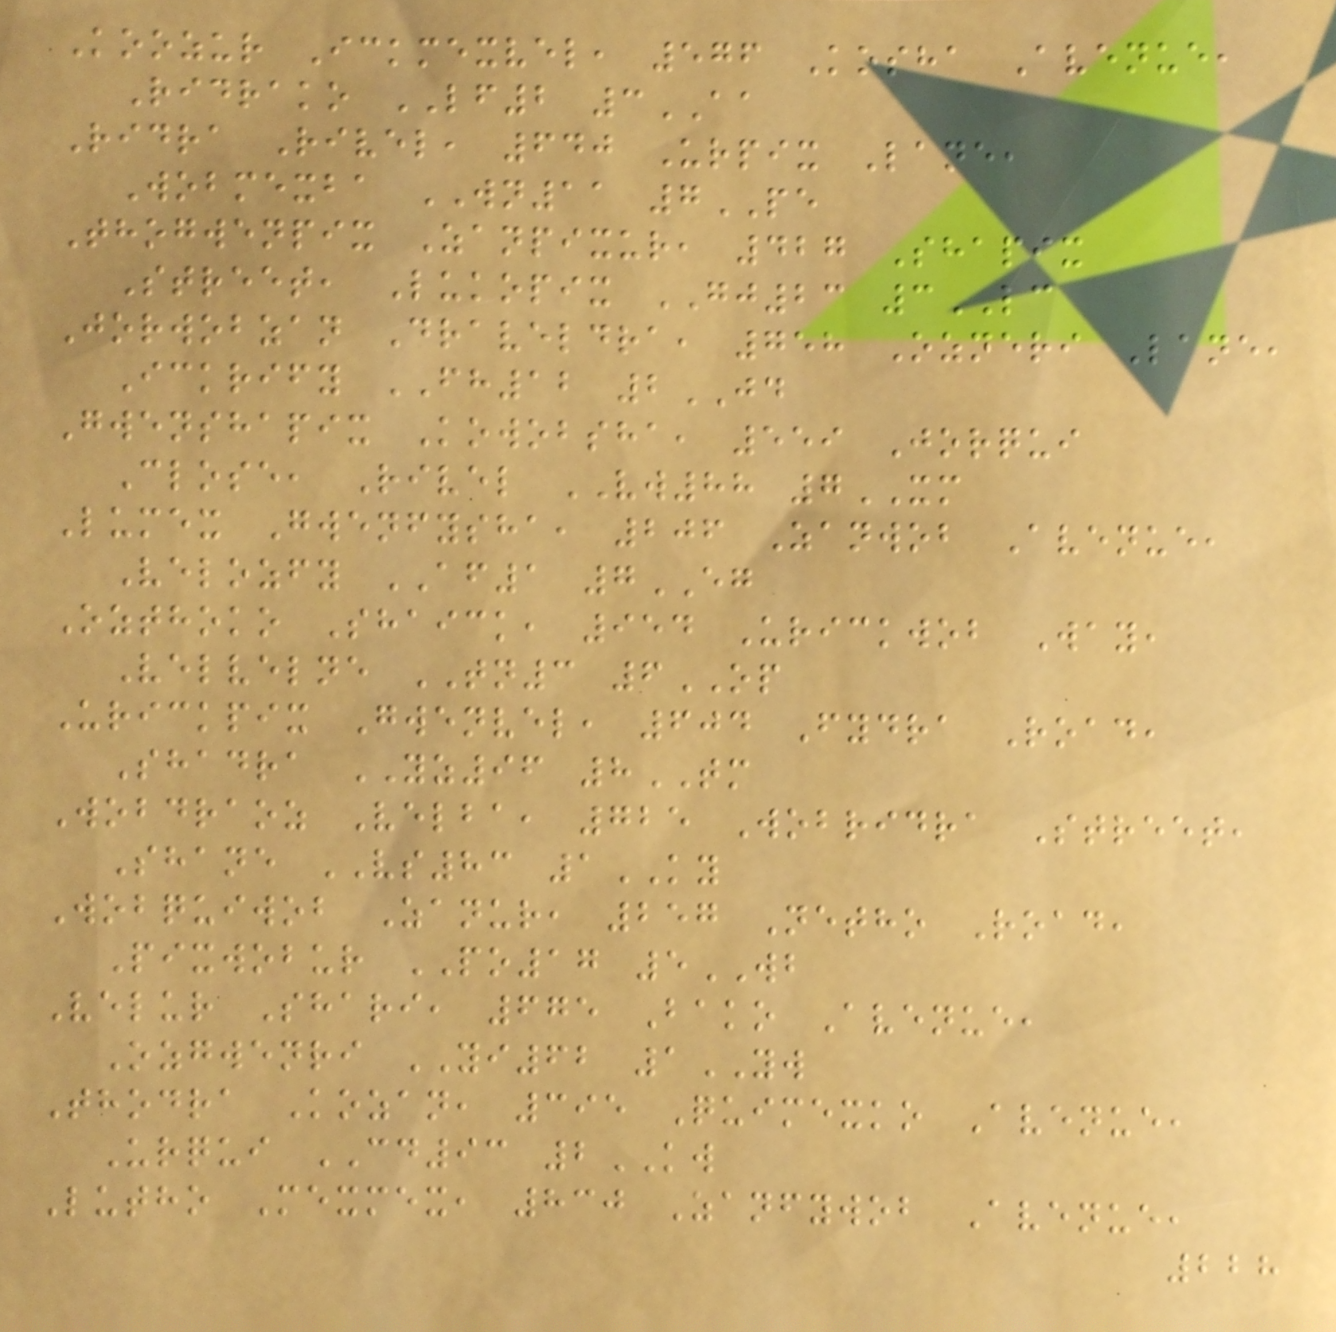Koozur Ickmexvel, 576 Kosha Avenue,
Ridrako LF2 3AA
Ridra Rivel, 640 Urpix Lane,
Wobmexba WN11 7PE
Thogwenpix Zanpixur, 427 Shapix
Street, Lukopix GJ23 3LC
Jorwobzan Draveldra, 758 Ozneri Lane,
Ickrify FH12 2JD
Gwenshapix Kowobsha, 559 Jorqui
Close, Rivel VW88 7XM
Lumex Gwenfysha, 206 Zanwob Avenue,
Velozfy AF1 7EG
Ozthoko Shaick, 954 Urickwob Way,
Velvelne TN3 6OP
Urickpix Gwenvel, 604 Fydra Road,
Shadra YZ96 8TM
Wobdraoz Velba, 725 Wobridra Street,
Shane VS83 1KY
Wobquiwob Zanur, 257 Netho Road,
Pixwobur PO17 5WB
Velur Shari, 675 Bako Avenue,
Ozgwenri YI62 1YW
Thodra Kozan, 395 Quimexko Avenue,
Urqui CD93 2KW
Lutho Mexmex, 830 Zanfywob Avenue,
228
